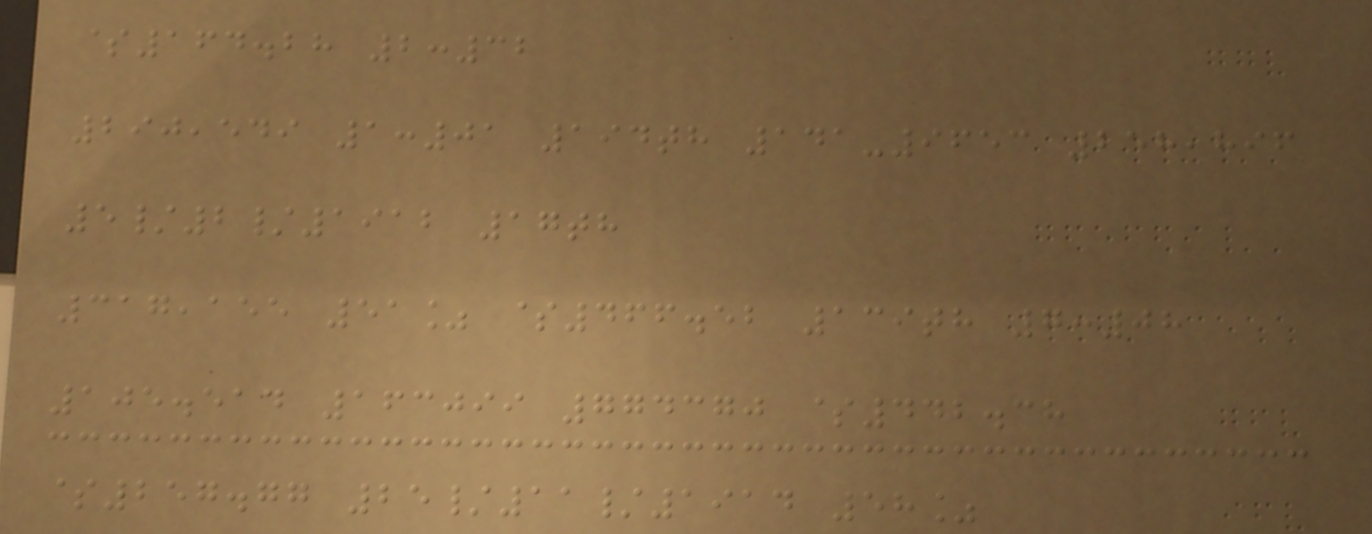$164.28 2:32
290,549 1:01 194th 141-9653 258,896
5/2/1912 17th
317,155 51% $466.52 139th 7:08
105.514 163099 774370 $442.38
$257.77 25/11/1914 58%
